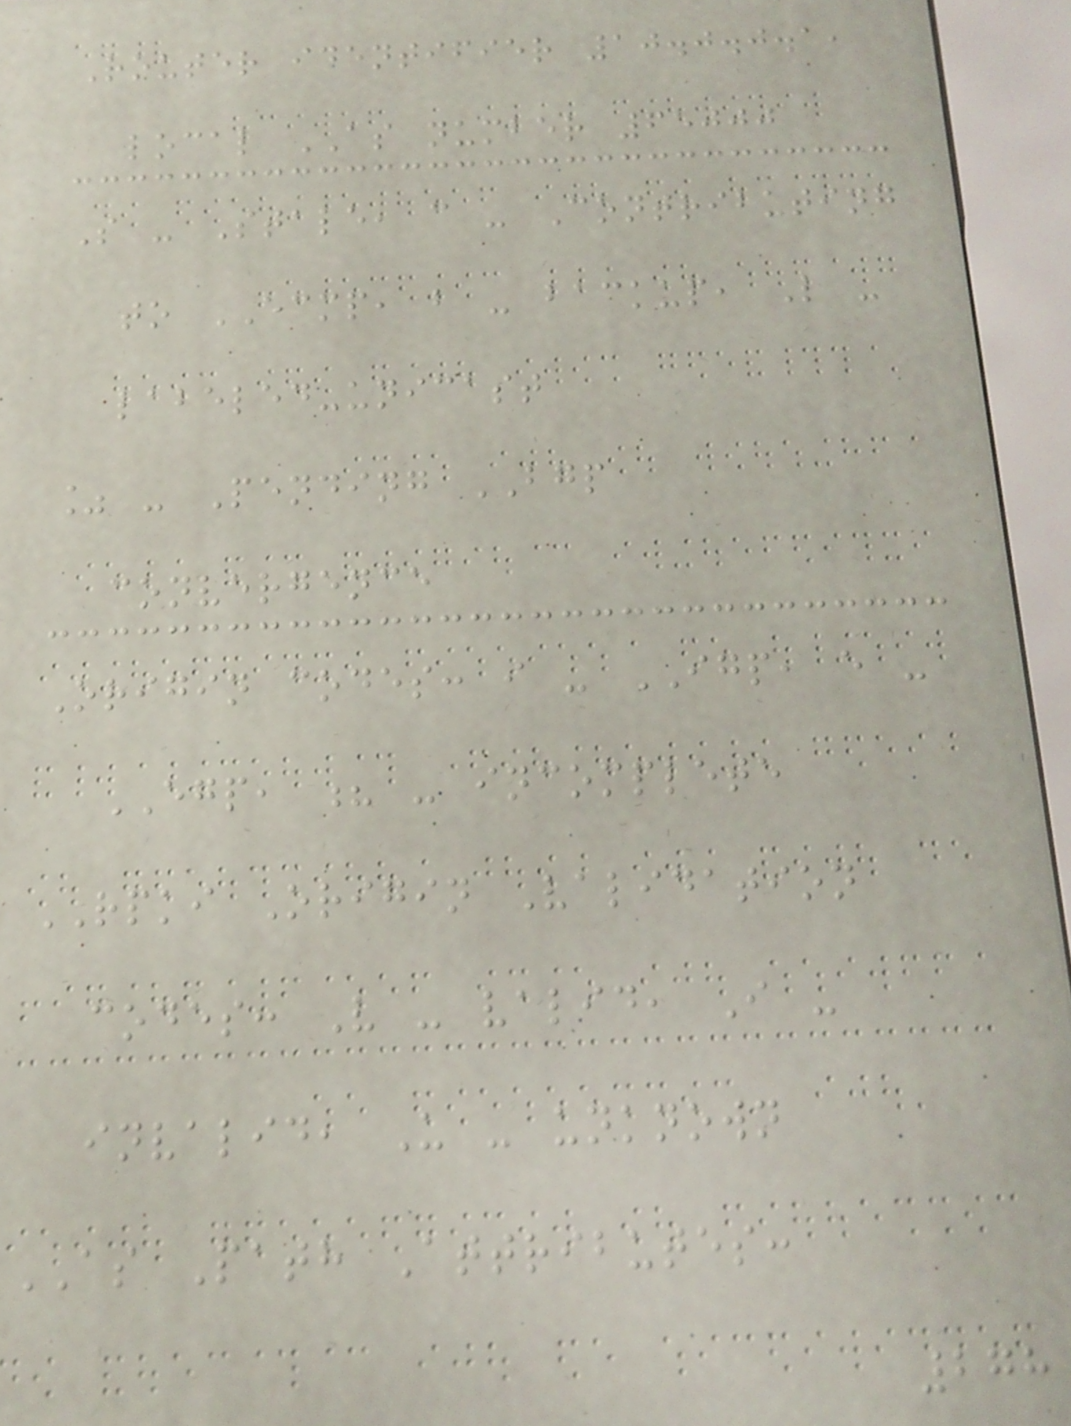Router identifier 10.0.0.1,
local AS number 65000
S - Stale, c - Contributing
to ECMP, b - backup, L -
labeled-unicast
% - Pending BGP
convergence
Origin codes: i - IGP, e -
EGP, ? - incomplete
RPKI Origin Validation
codes: V - valid, I -
invalid, U - unknown
AS Path Attributes:
278
